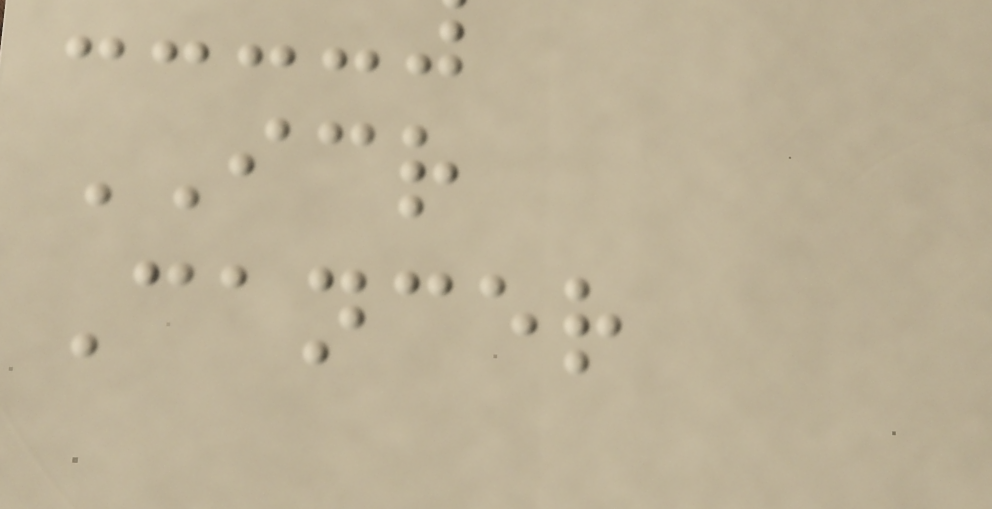ICR
Cancer
